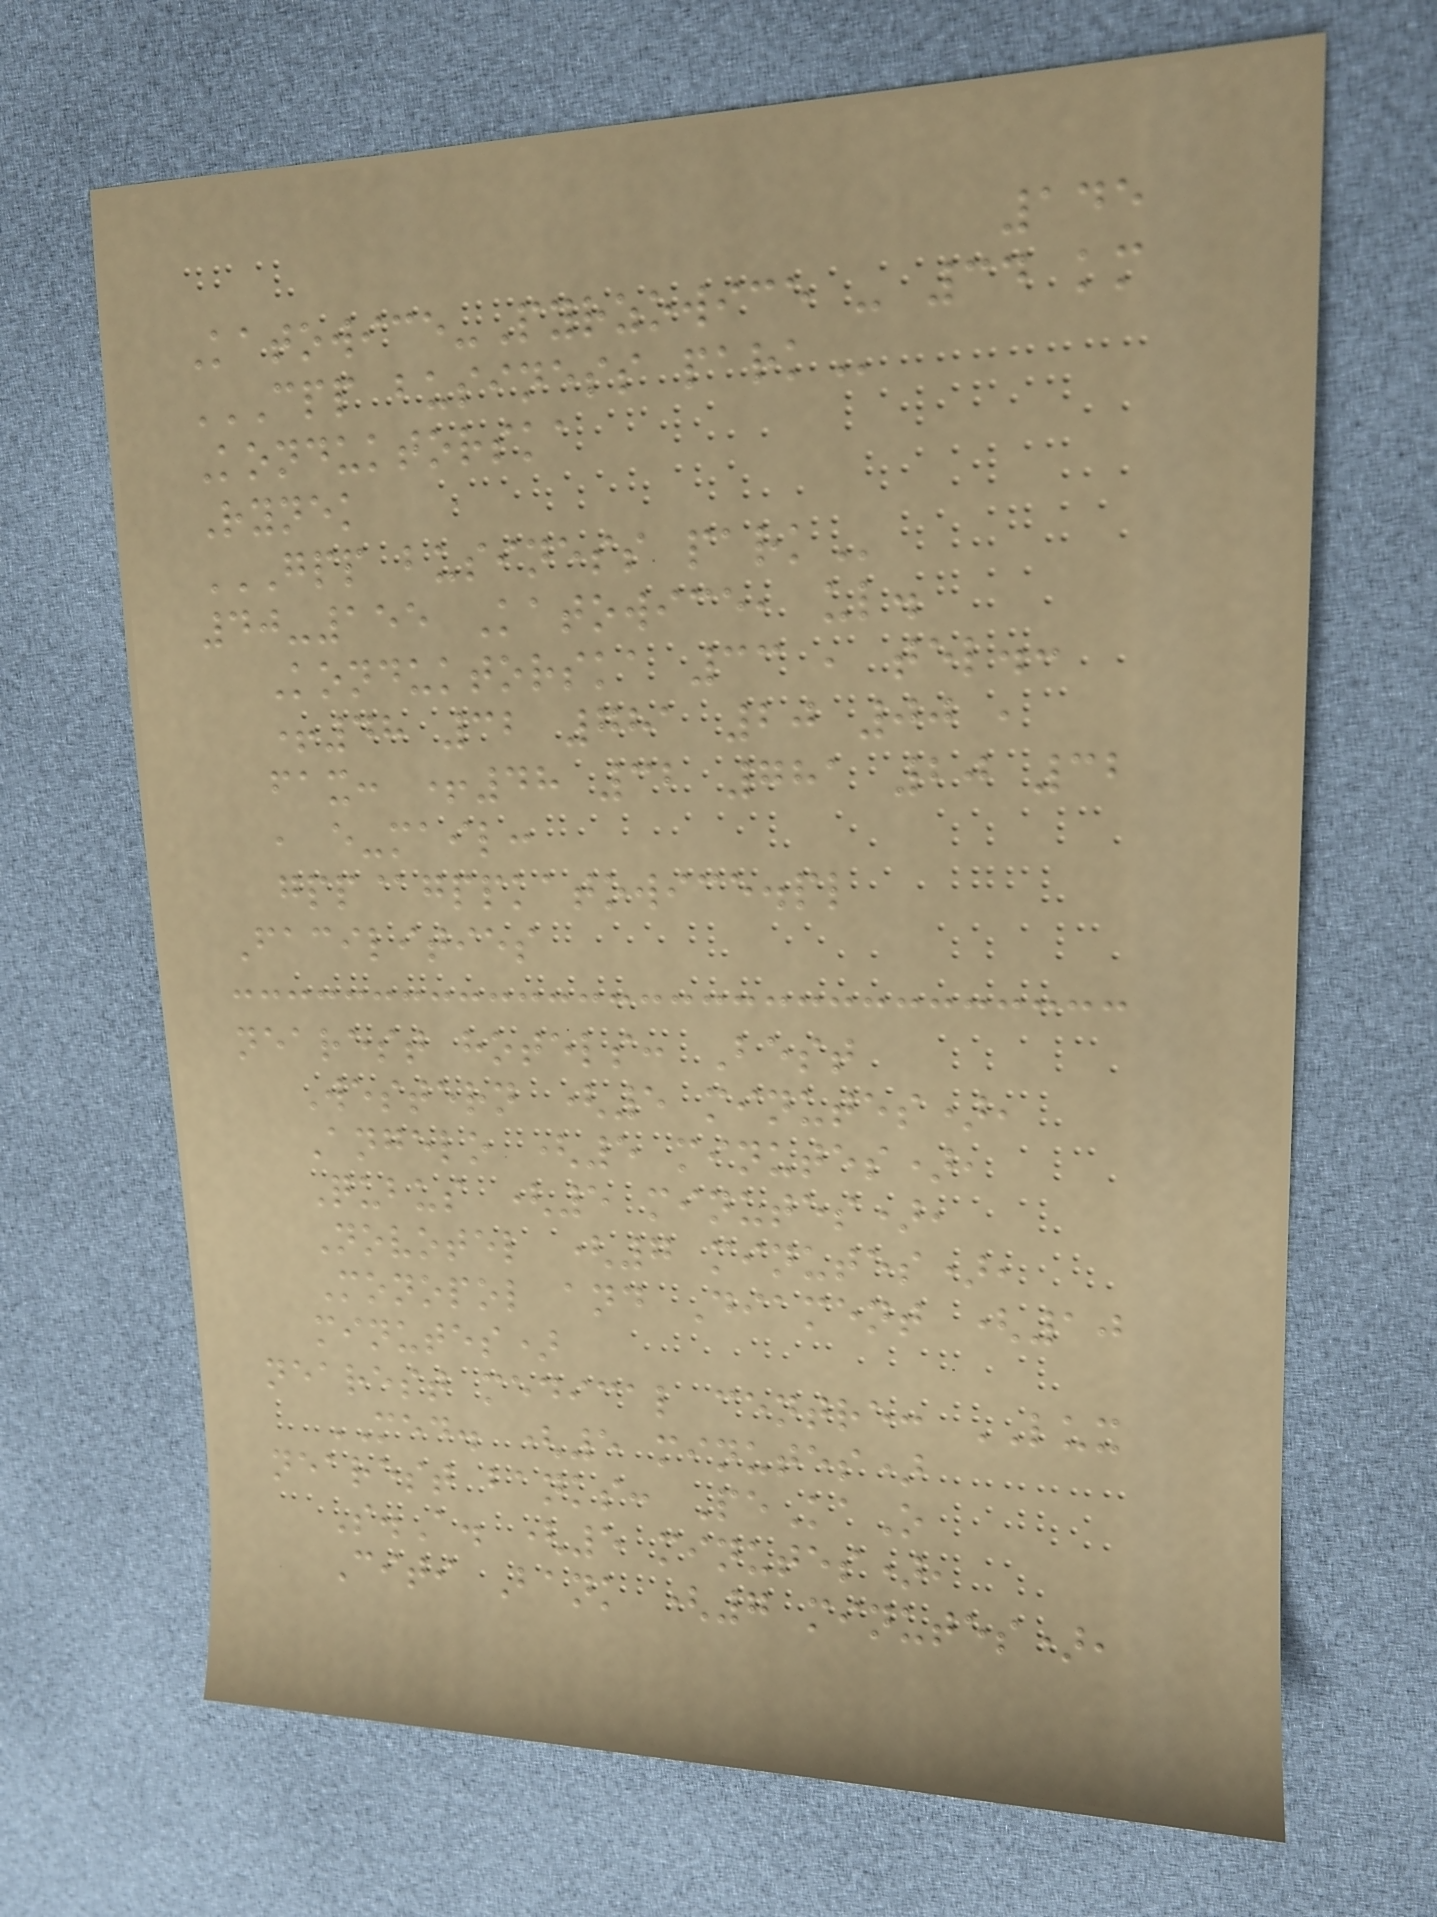145
Katowice-Pyrzowice - 34 km
CPP BUSINESS PARK
Konduktorska
Rynek
GPP BUSINESS PARK
40-155 Katowice, ul.
Konduktorska 33 , tel.:
+48 32 781 20 00 ,
fax: +48 32 781 20 32
, e-mail:
gpp@gppkatowice.pl
Facilities
nearest hotels: Best
Western (5 minutes),
Angelo (5 minutes),
Qubus (5 minutes),
Novotel (7 minutes),
Monopol and Diament (10
minutes)
nearest medical centre: LUX
MED. (5 minutes)
nearest banks: PeKaO
S.A. (5 minutes),
Citi Bank (7 minutes),
